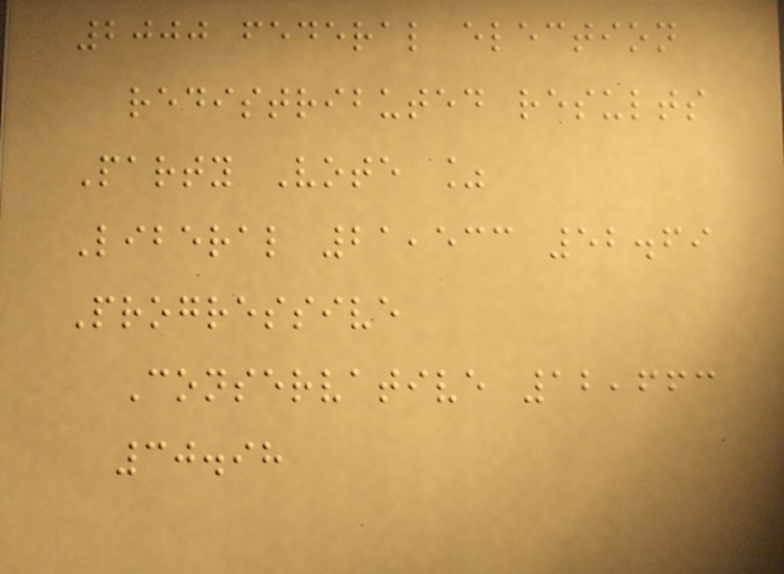2000 federal election
redistributed results
Party Vote %
Liberal 21,533 52.69
Progressive
Conservative 12,663
30.98
